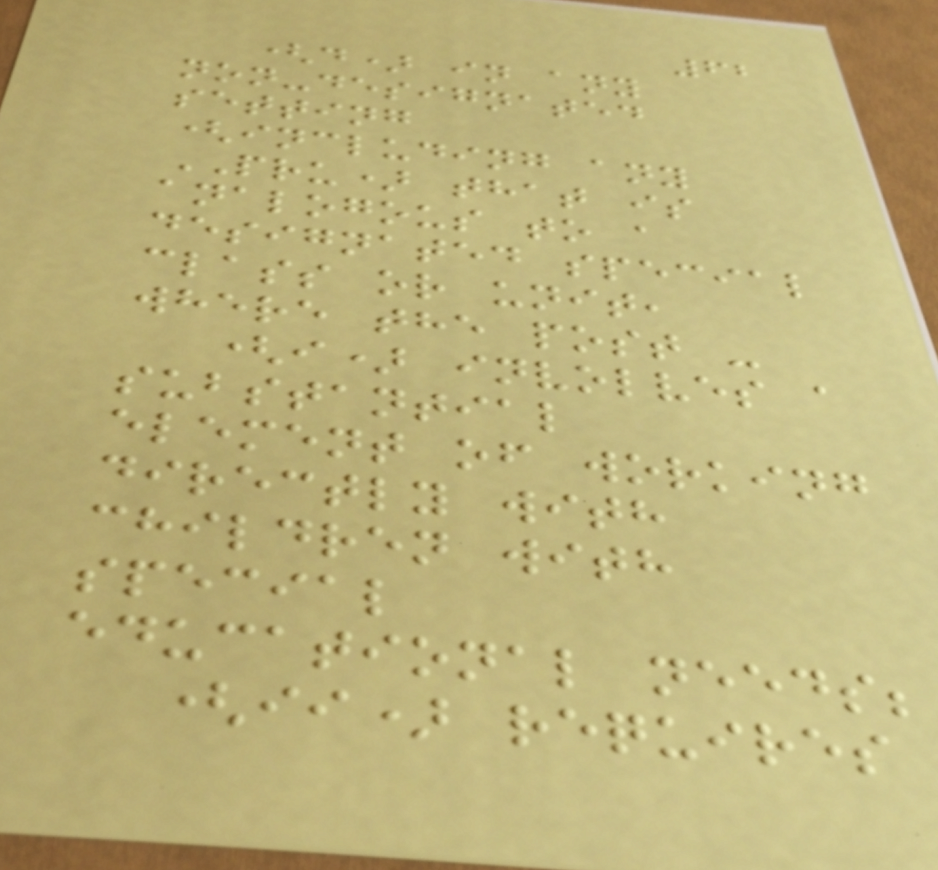62
(d) in any
non-designated
setting
(including any
PRU) that is
analogous to a
designated special
class or unit,
where the post -
(i) involves a
substantial
element of working
directly with
children with
special
educational needs;
(ii) requires
